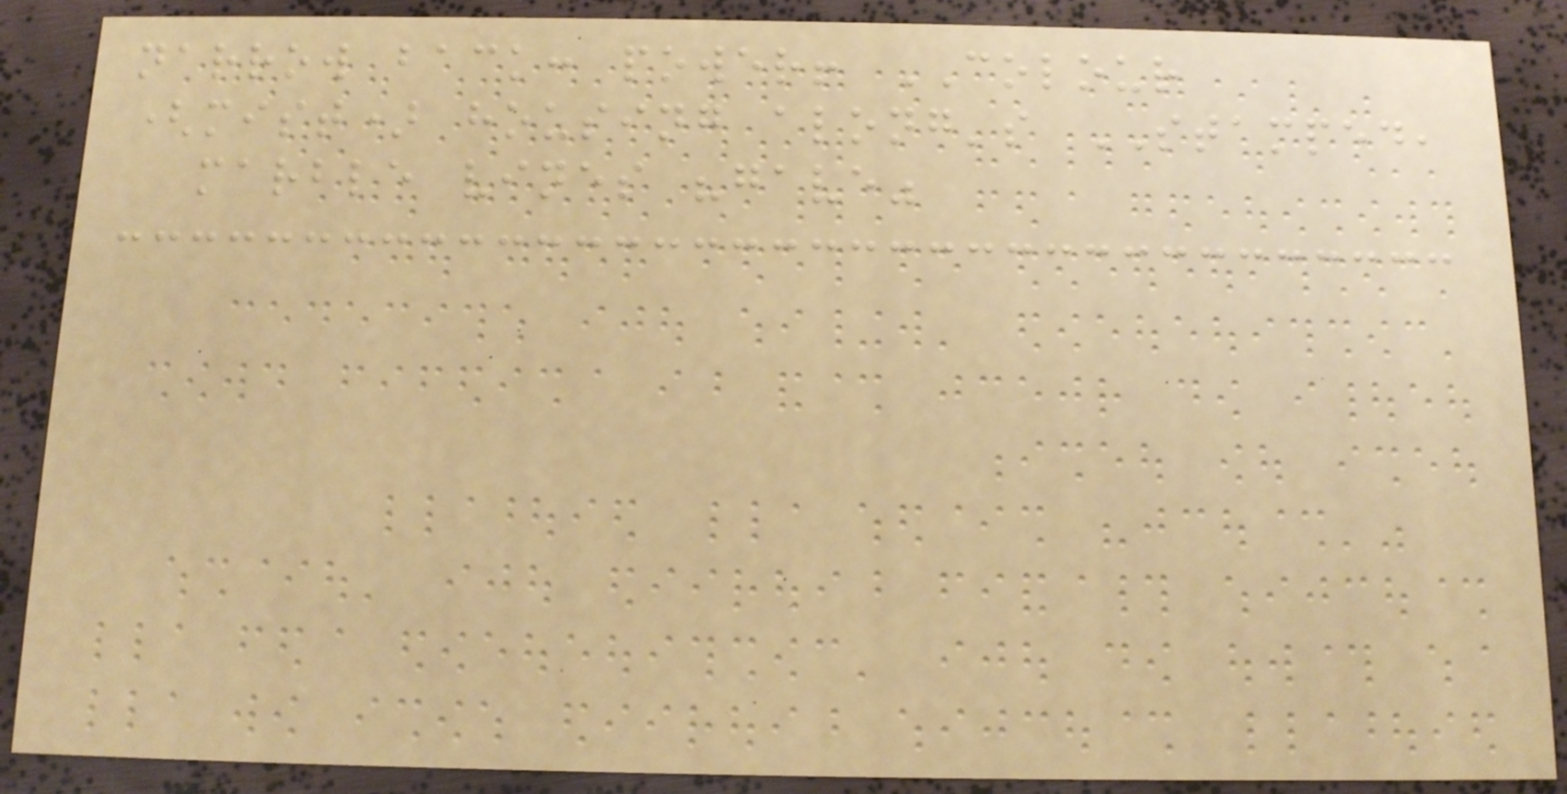narrow back: power! COLOUR
(mist) housing along's STAMPED,
marble vines "gave"
